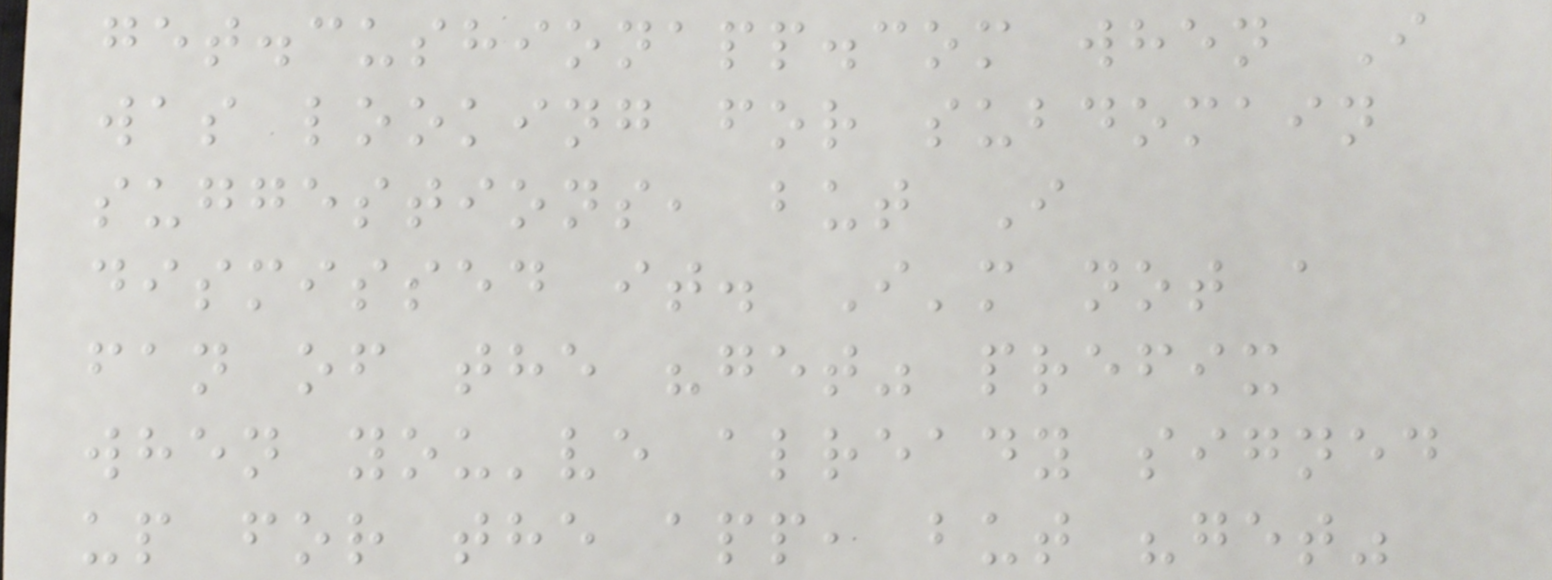get.cushionapp.com when I
was looking for subdomain
suggestions, but I
dismissed it. I'm not a
fan of the "get" prefix
when you've already signed
up for the app, but "get"
